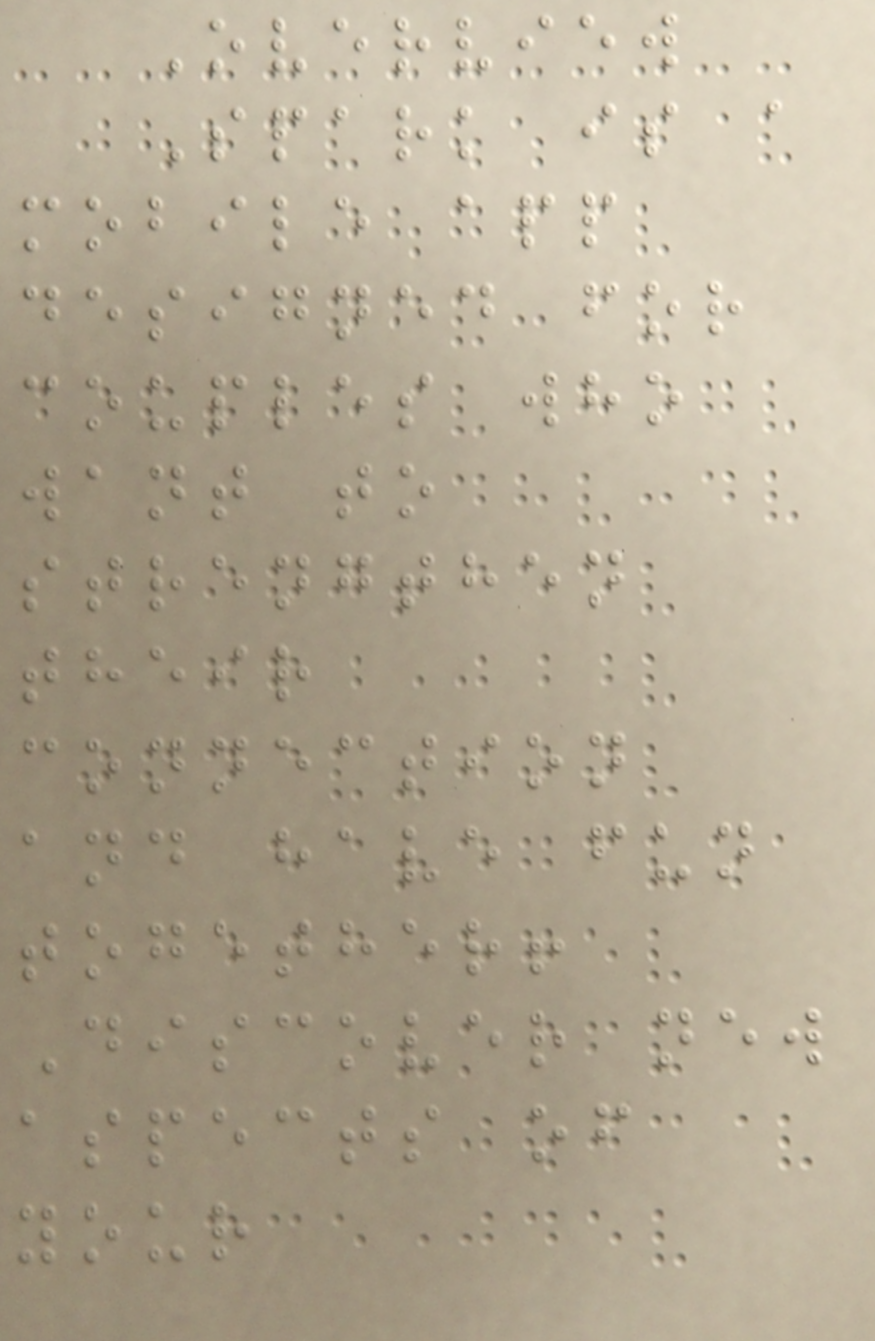Overview
Spark is a
mobile app
designed for
couples who
want to
strengthen
their
connection
and have fun
together!
Discover new
aspects of
your
